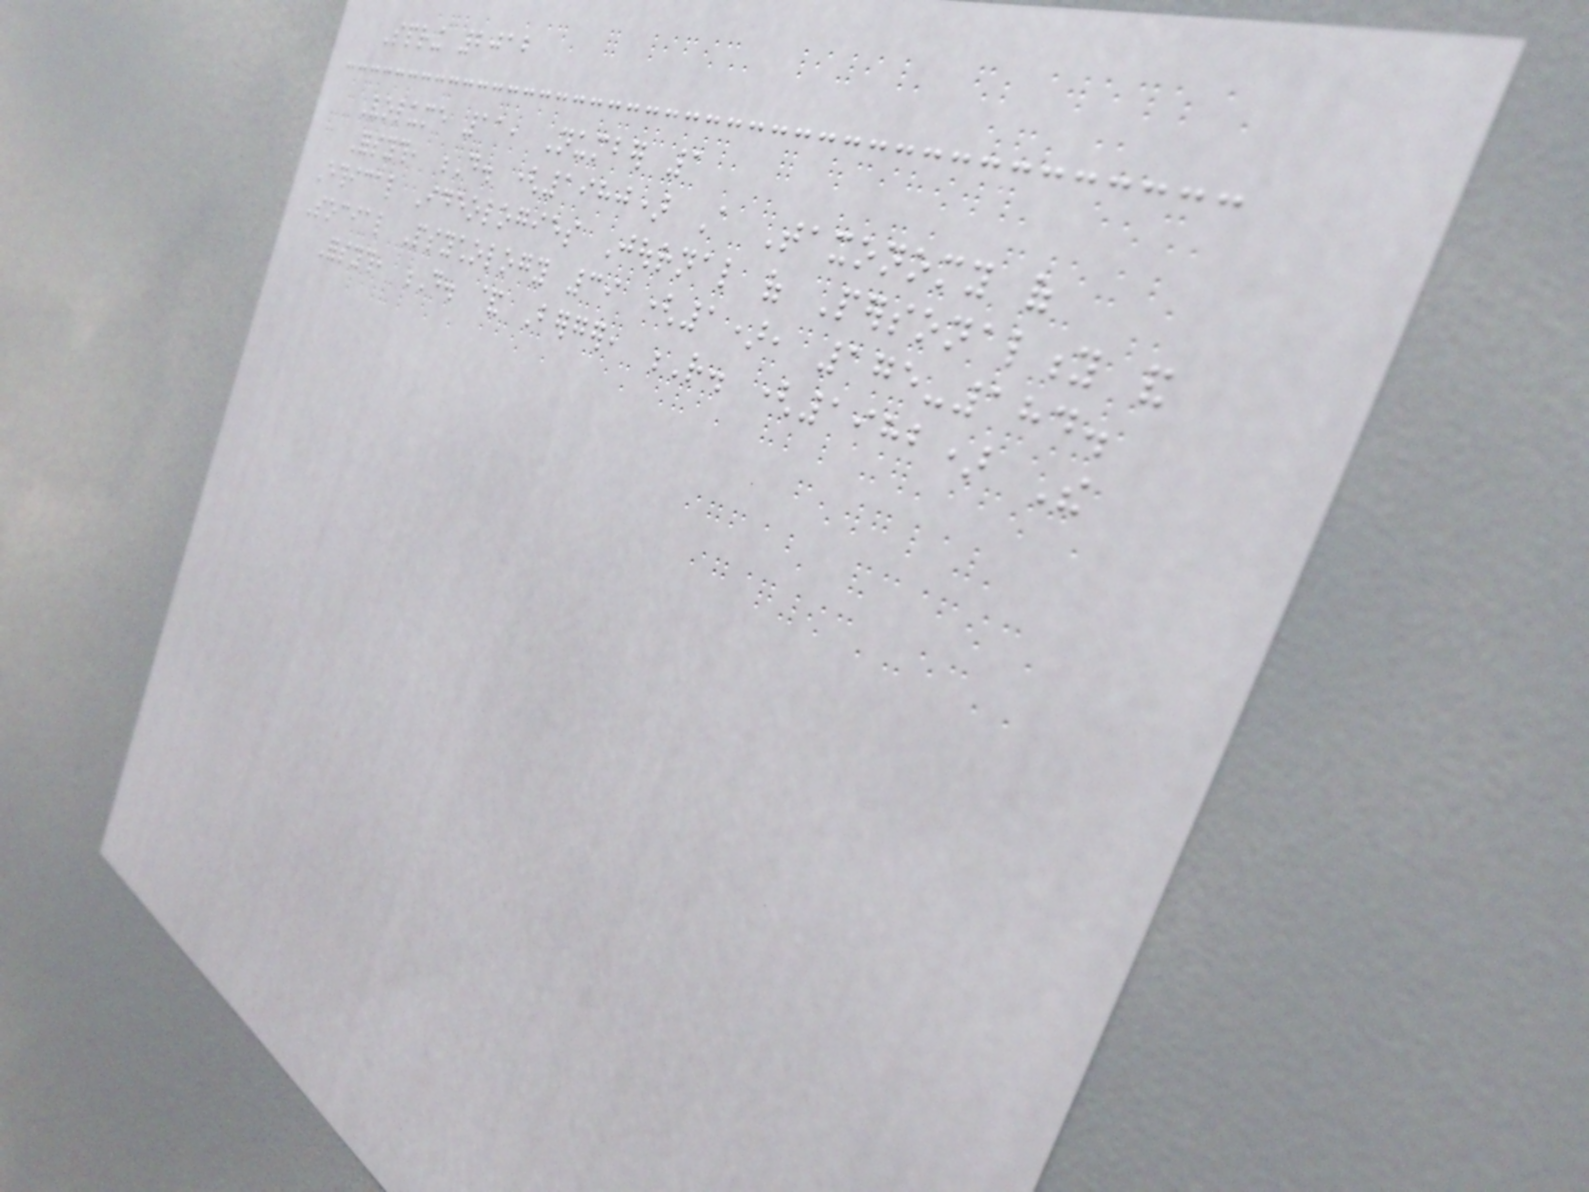Spring 2012
Volume 11, Number 1
Forsyth, D. (1980) A Taxonomy of
Ethical Ideologies Journal of Personality and
Social Psychology 39 (1), 175-184.
Forsyth, D. & Berger, R. (1982) The
